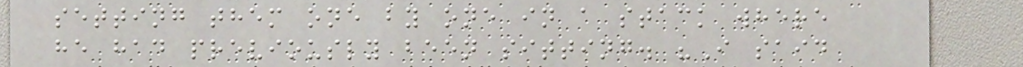setting them one by one in a stack where
he had previously been sitting. "I said
